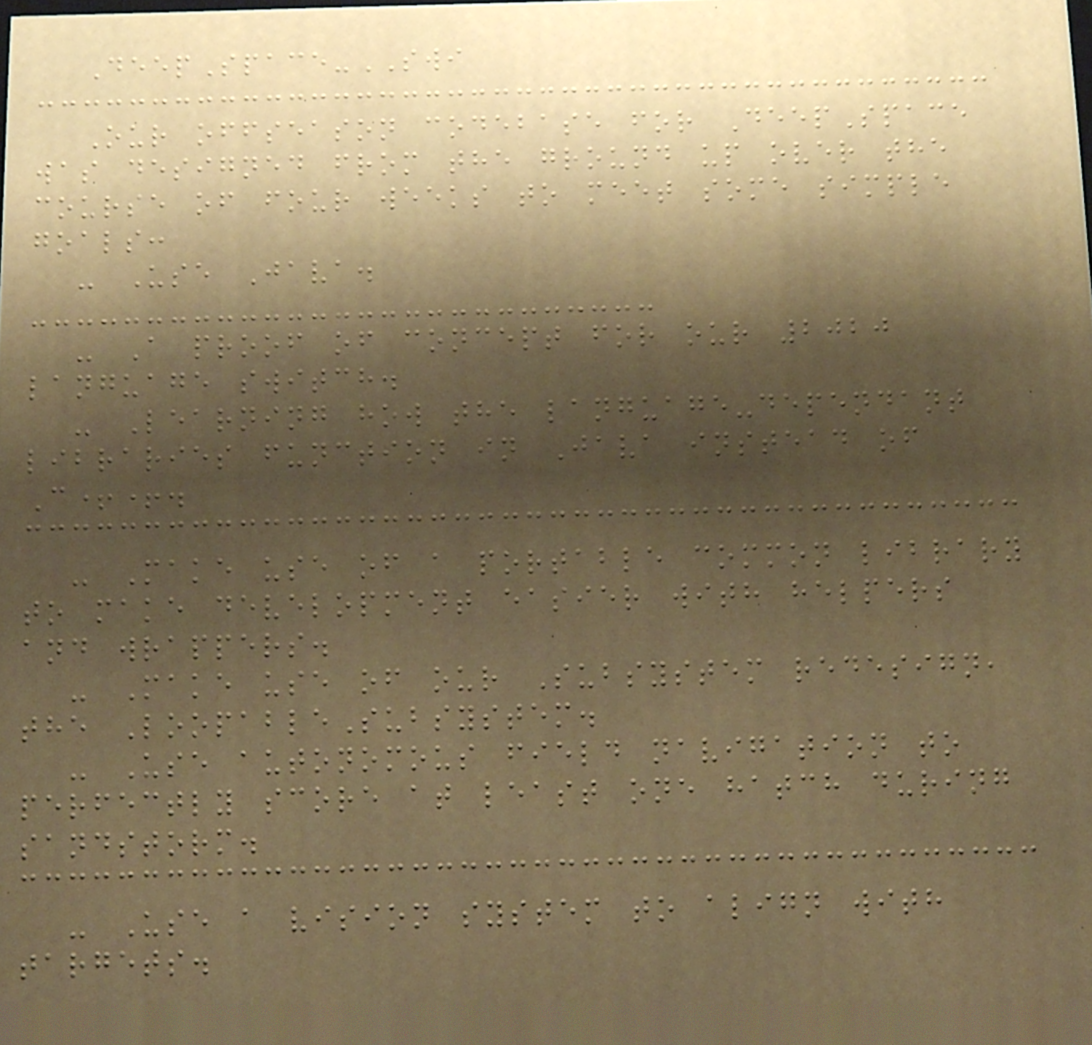DeepSpace-SWI
Our offseason codebase for DeepSpace
was designed from the ground up over the
course of four weeks to meet some simple
goals:
- Use Java.
- A proof of concept for our 2020
language switch.
- Learning how the language-dependant
libraries function in Java instead of
C++.
- Make use of a portable common library
to make development easier with helpers
and wrappers.
- Make use of our Subsystem redesign,
the LoopableSubsystem.
- Use autonomous field navigation to
perfectly score at least one hatch during
sandstorm.
- Use a vision system to align with
targets.
